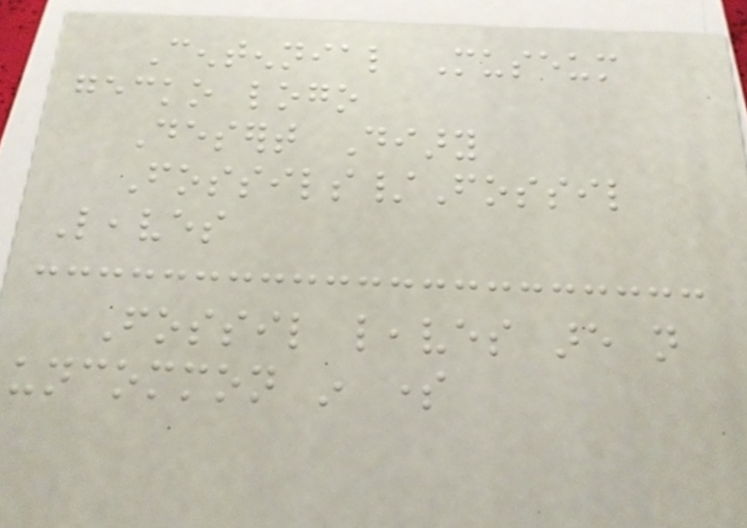Centennial Museum
gecko logo
Desert Diary
Fossils/Fossil
Leaves
Fossil leaves are not
uncommon in some
